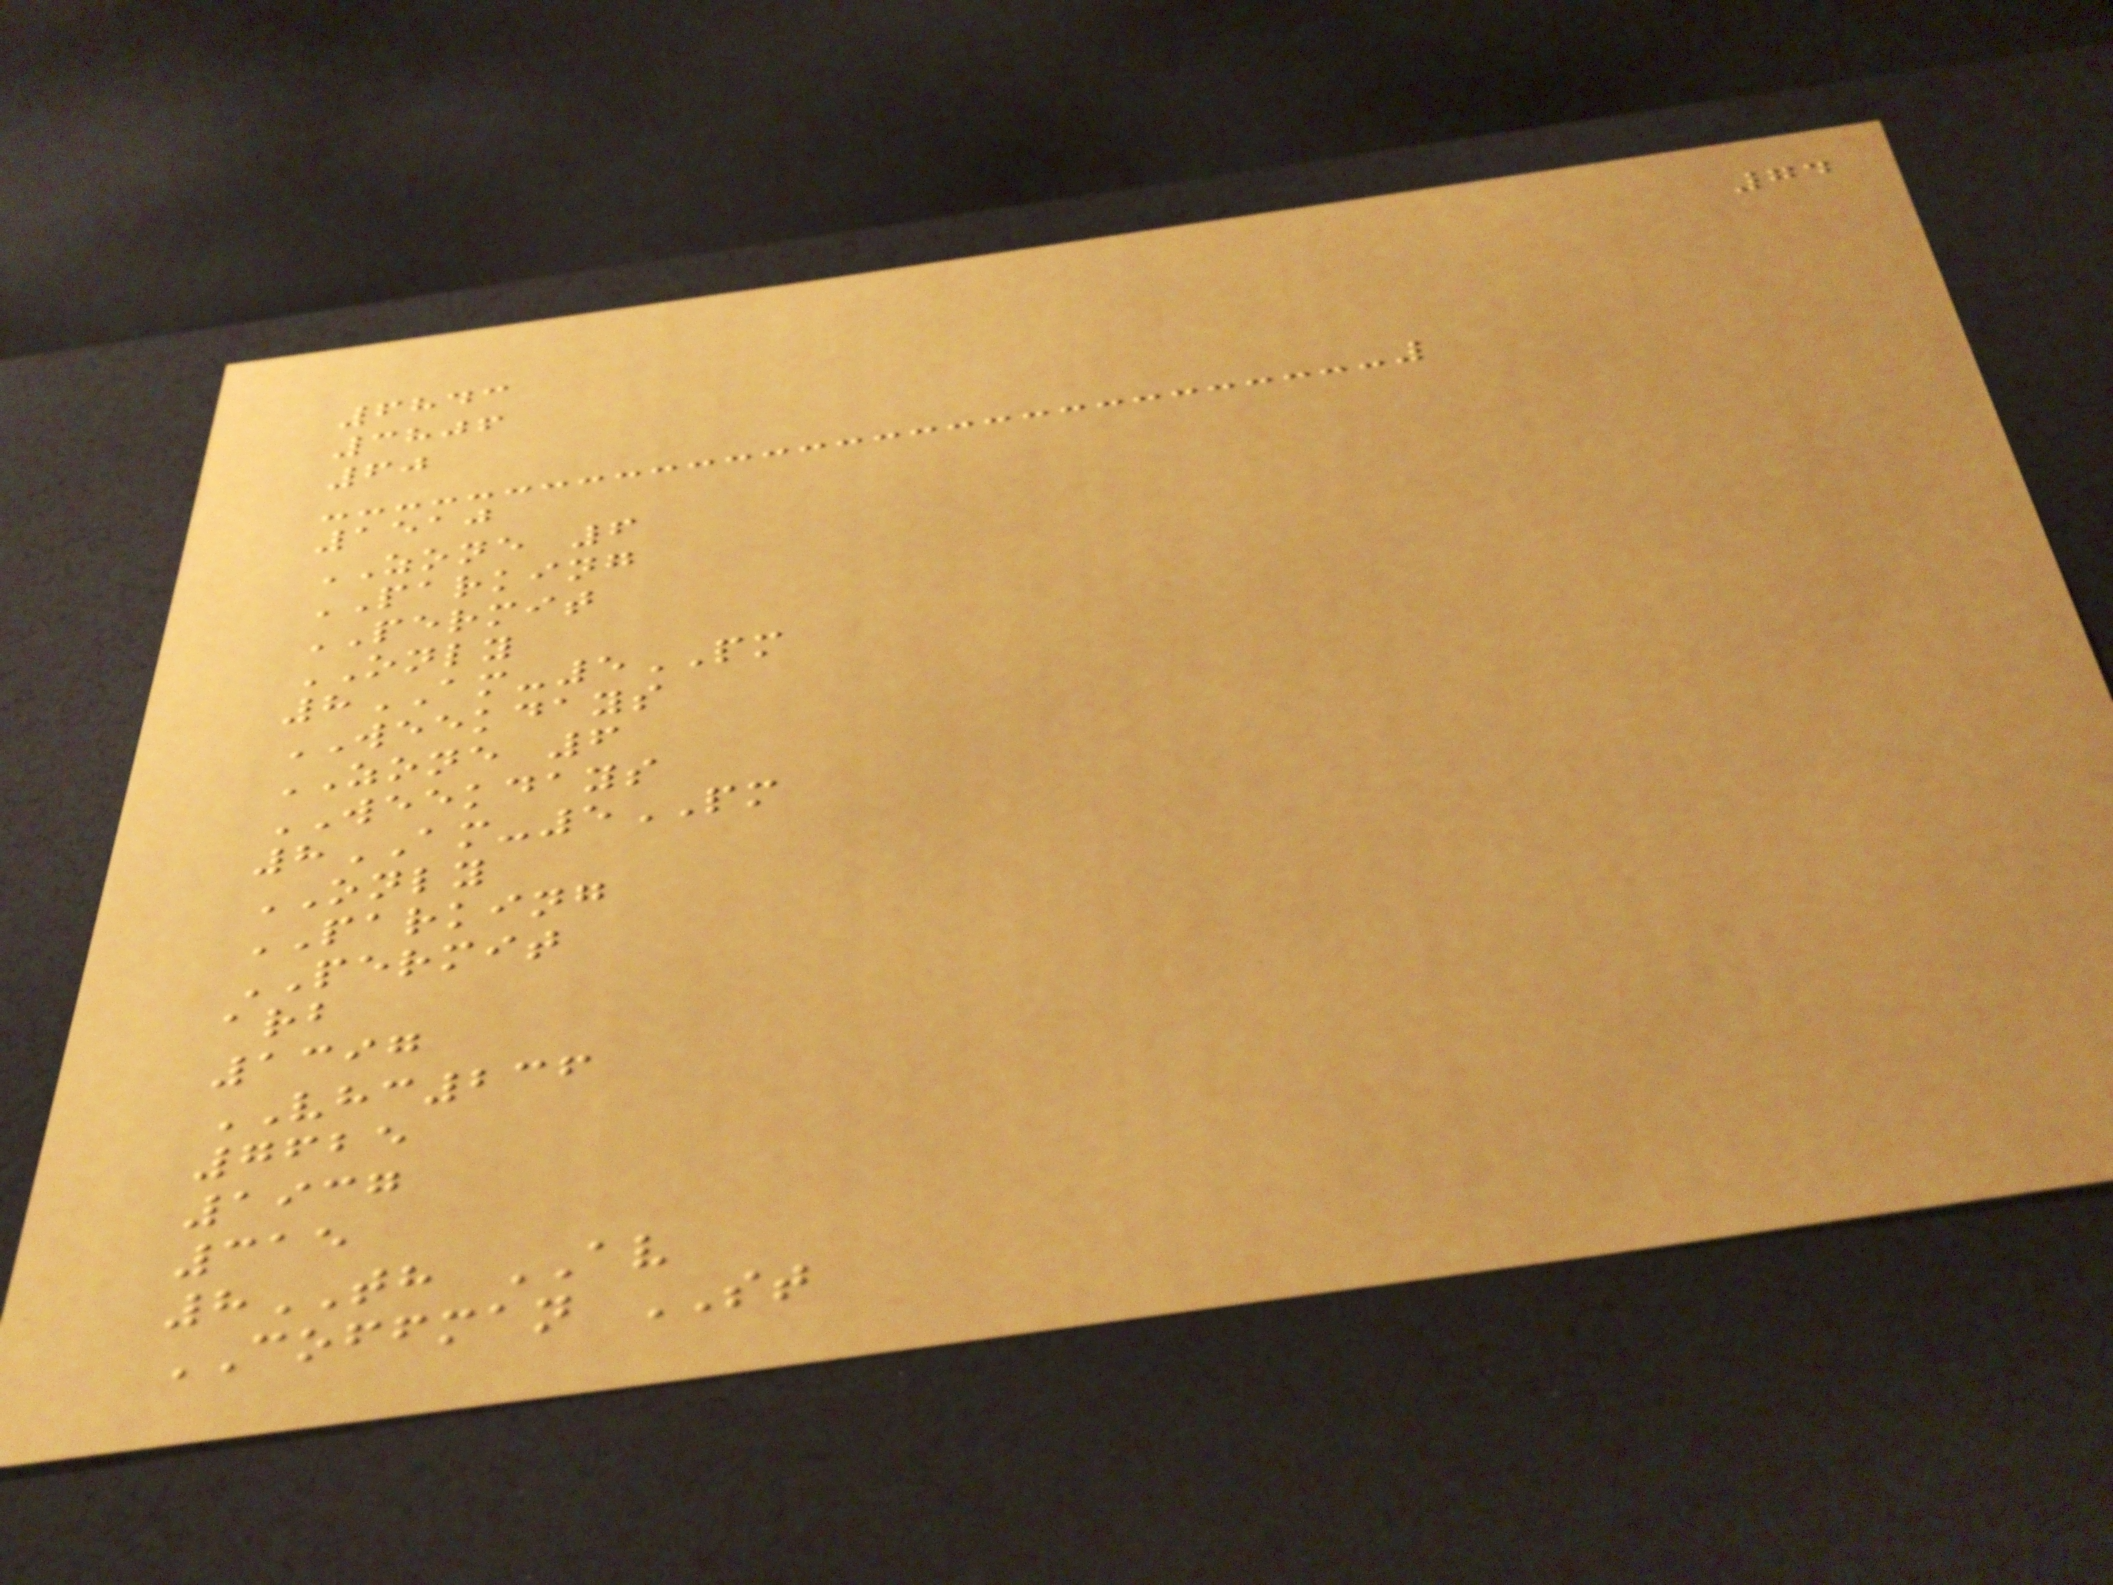74
6843
3806
60
1510
ZONE 6
PARKING
PERMIT
ONLY
8AM-5PM
WEEKDAYS
ZONE 6
WEEKDAYS
8AM-5PM
ONLY
PARKING
PERMIT
arb
1397
VHC236
7625
1937
315
8TH AV
COFFMAN ST
